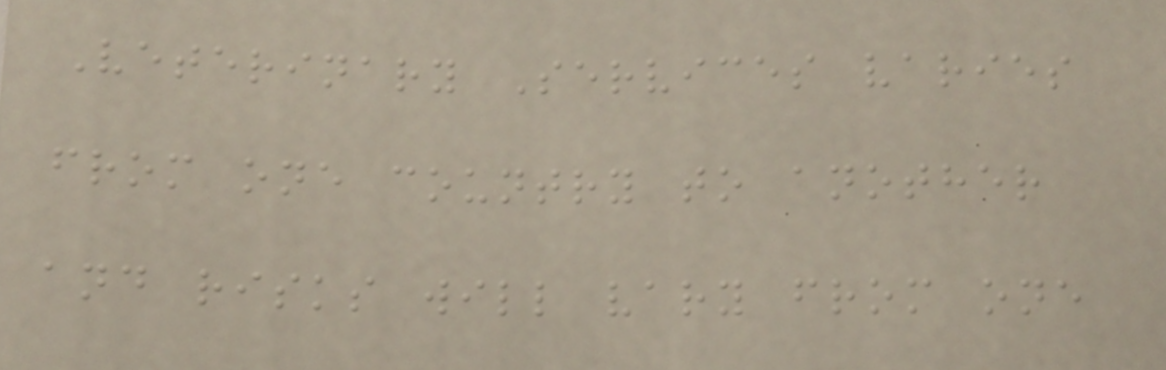Veterinary Services varies
from one country to another
and risks will vary from one
